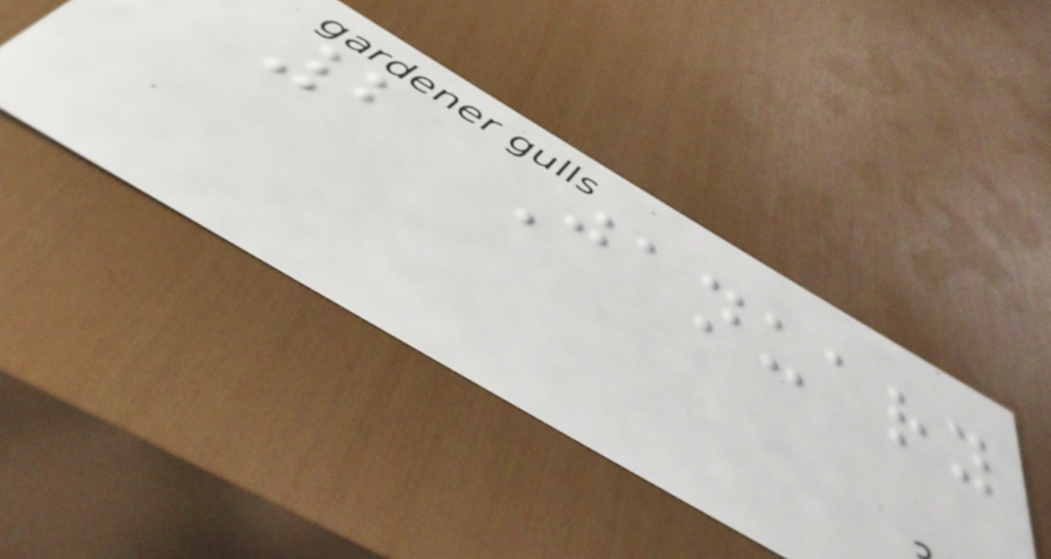2 January
